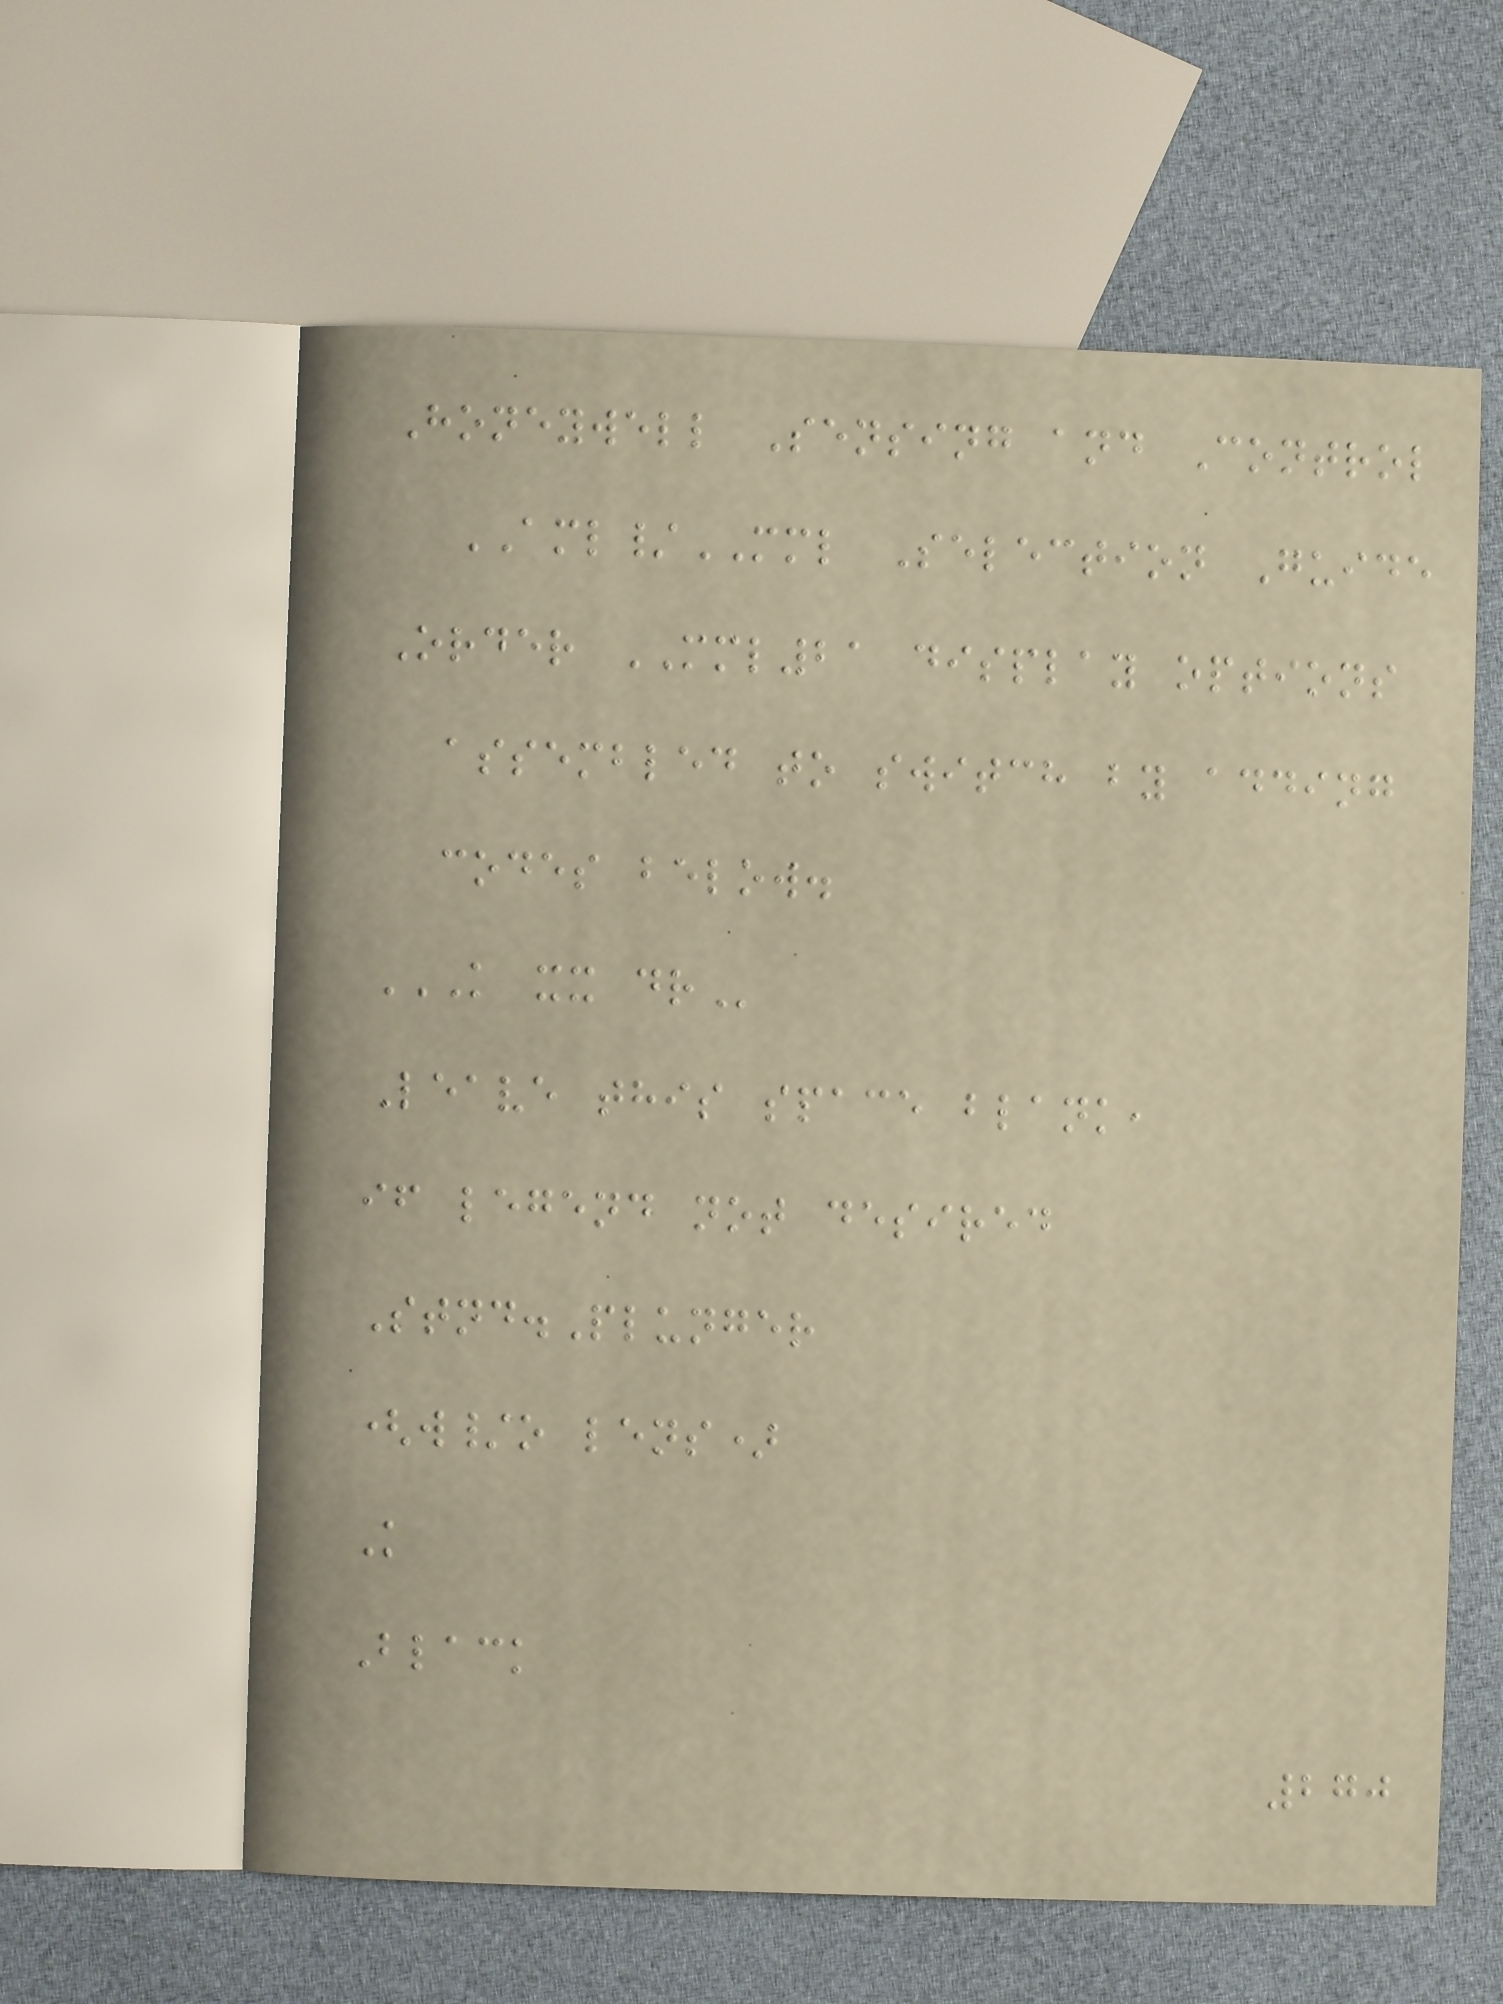Honeywell Sensing and Control
AML/MML Selection Guide
Order MML21 display options
assembled to switch by adding
codes below.
K XX DR
Leave this space blank,
if legend not desired
Stnd.Plunger
(w/o lens)
K
Black
270
